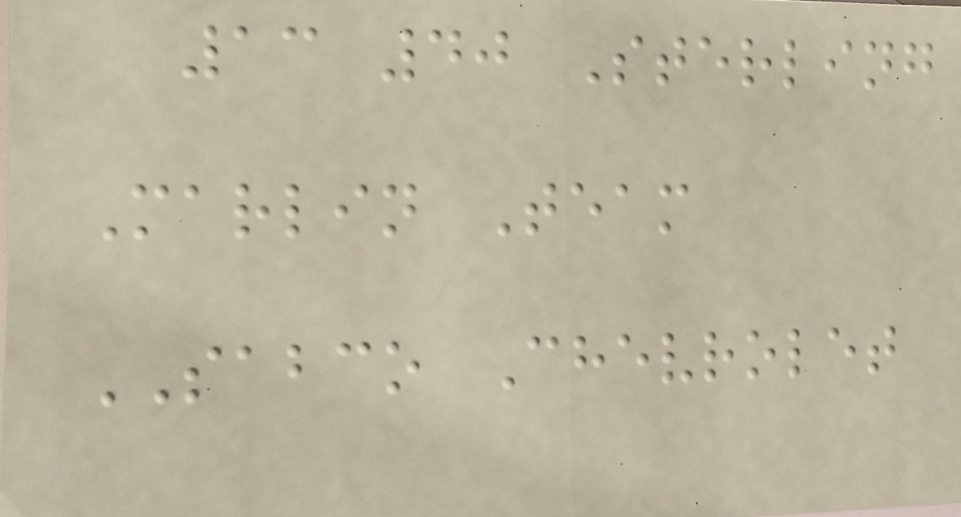13 40 Sterling
Marlin Team
SABCO Chevrolet
